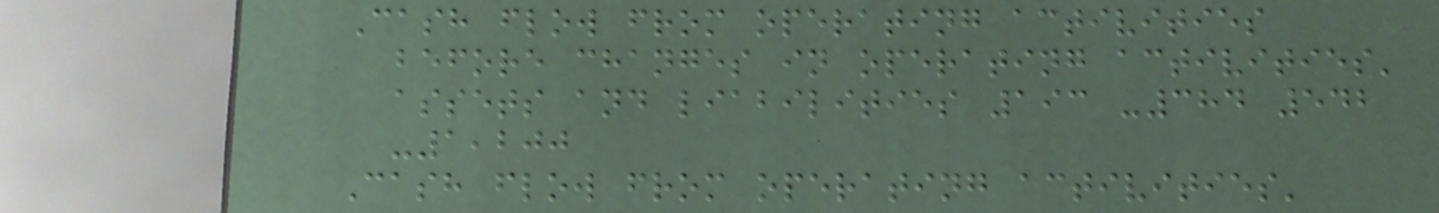Cash flow from operating activities
before changes in operating activities'
assets and liabilities 193 -384 542
-1,200
Cash flow from operating activities'
